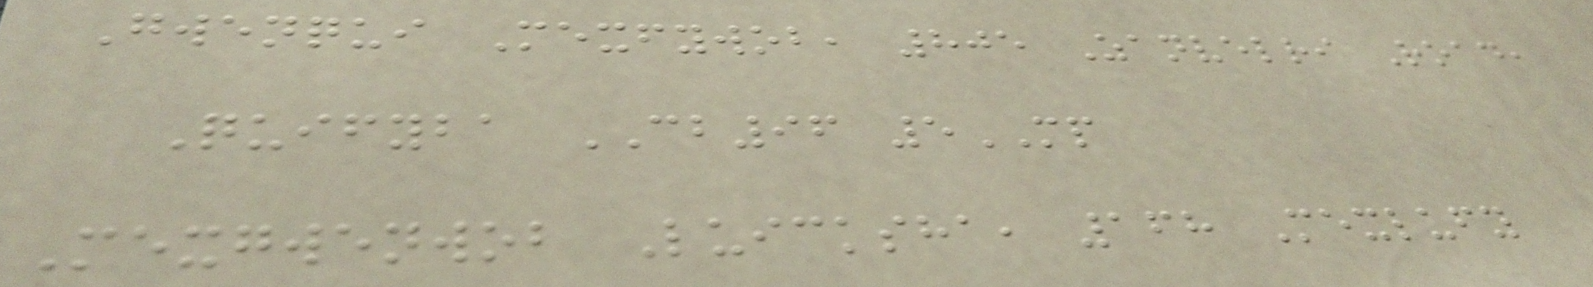Gwenqui Mexfywob, 805 Zanvelri Road,
Quifyba CB96 5MP
Mexgwenwob Luicksha, 168 Mexlufy
